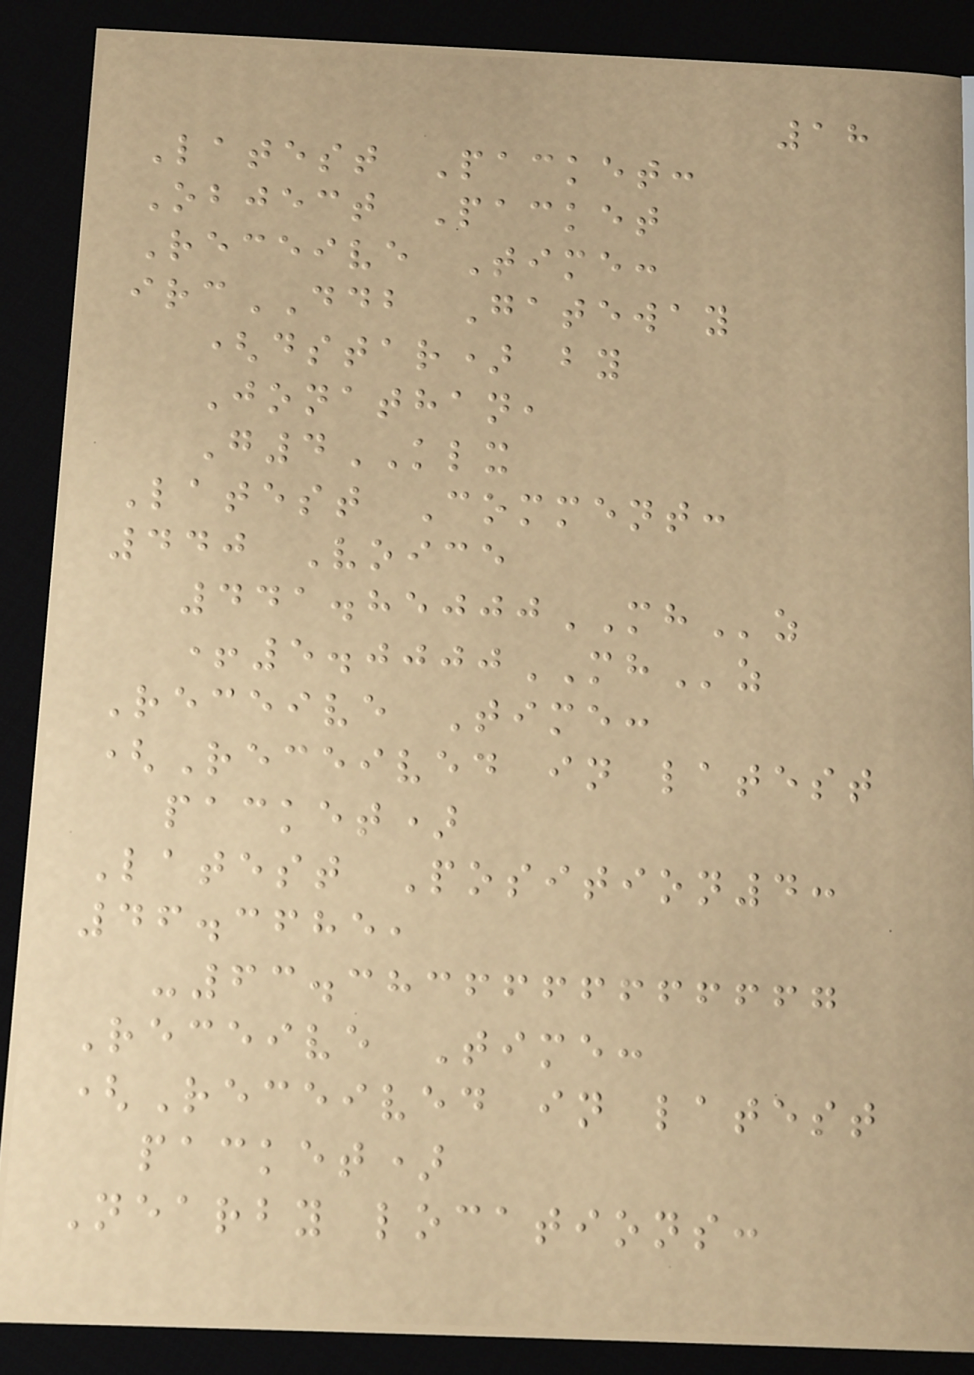18
Latest Packet:
Object Packet
Receive Time:
ircDDB Gateway
(dstar) by
Jonathan,
G4KLX
Latest Comment:
440 Voice
441.85000MHz
+5.0000MHz
Receive Time:
(Received in latest
packet)
Latest Position4:
46.3685,
-63.3836666666667
Receive Time:
(Received in latest
packet)
Nearby locations:
